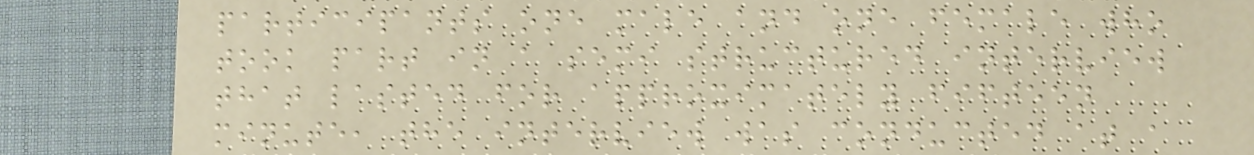participants one male and one female who
took part in a semi structured interview
that lasted for approximately fifteen
minute, the interview was conducted at a
